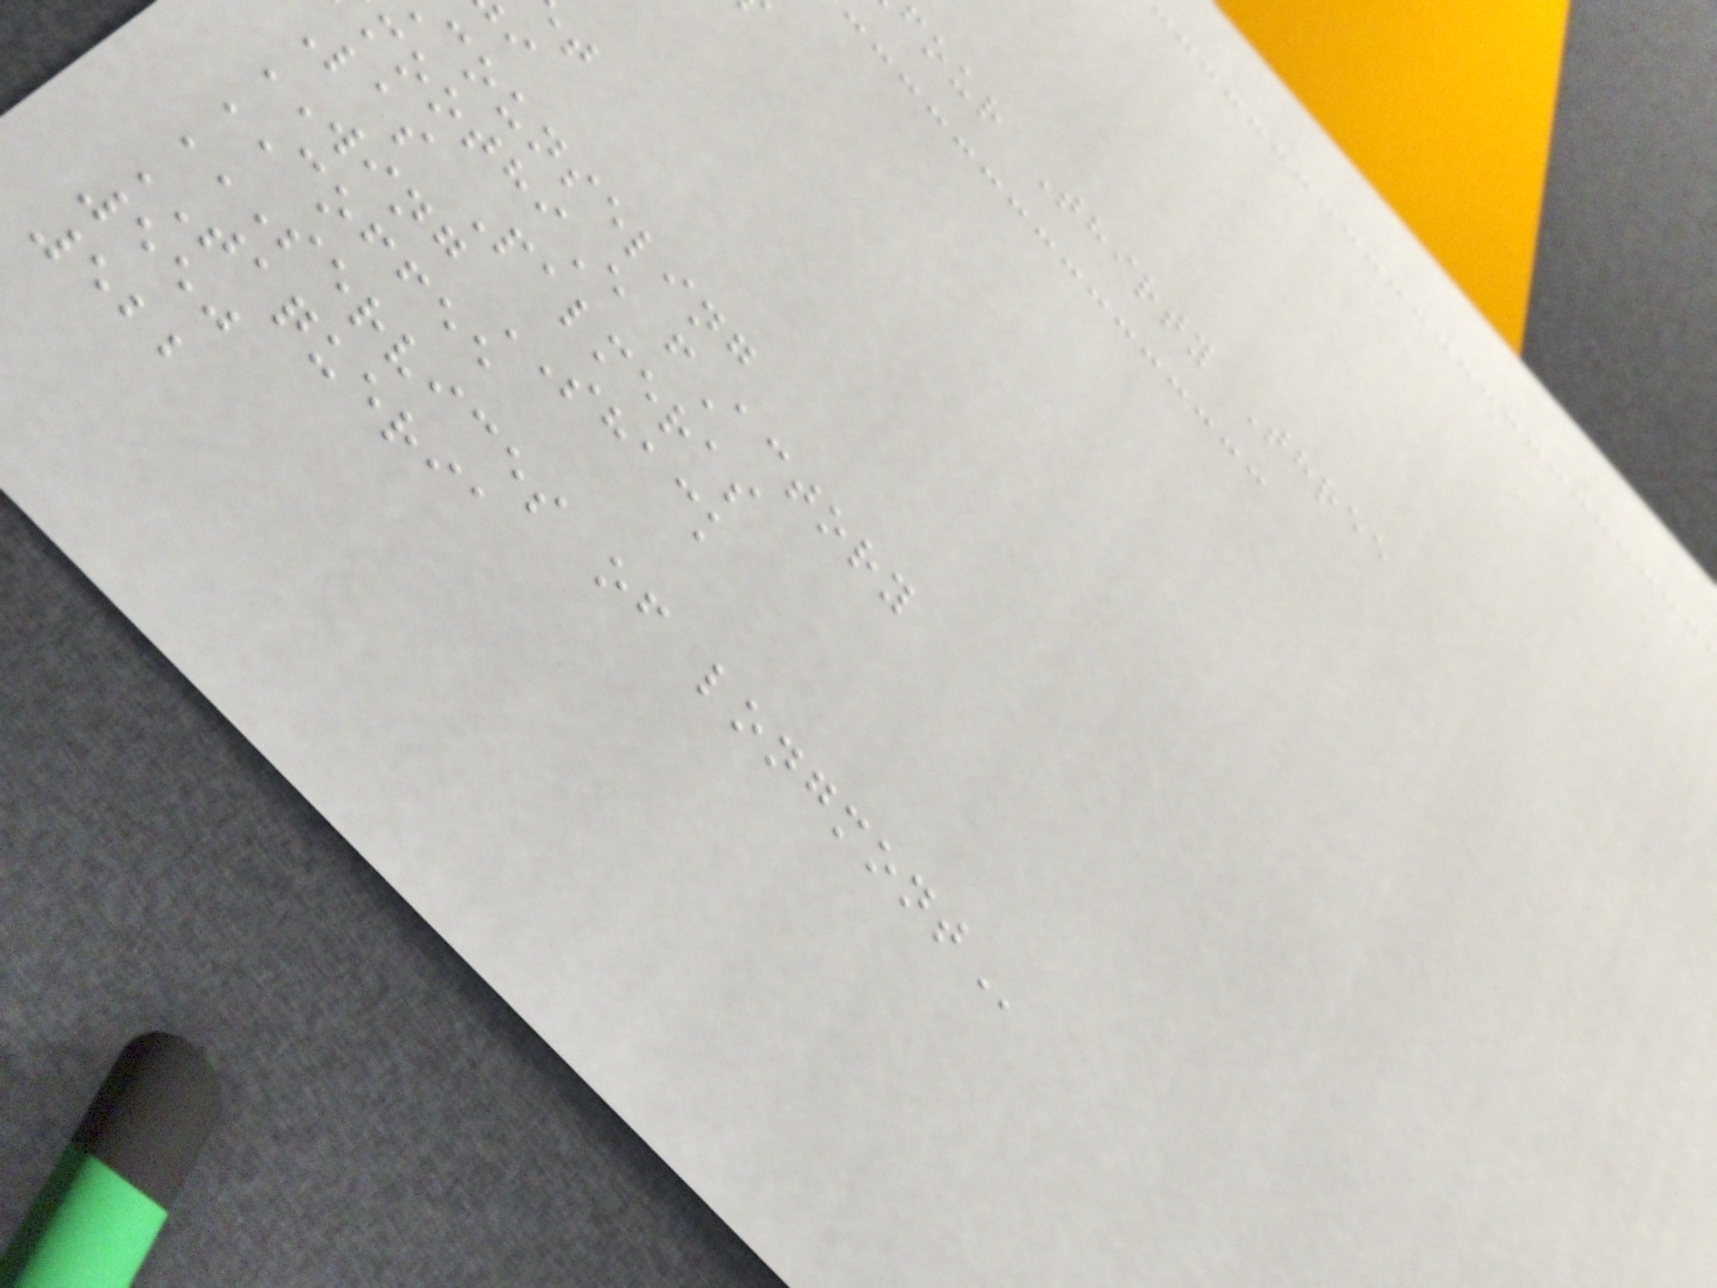four Thirty Three
counseling
moothiE fActory
Las Palmeras
WING SHACK
COFFEE
SERVICES OF LONGMONT
TAQUERIA
550
522
